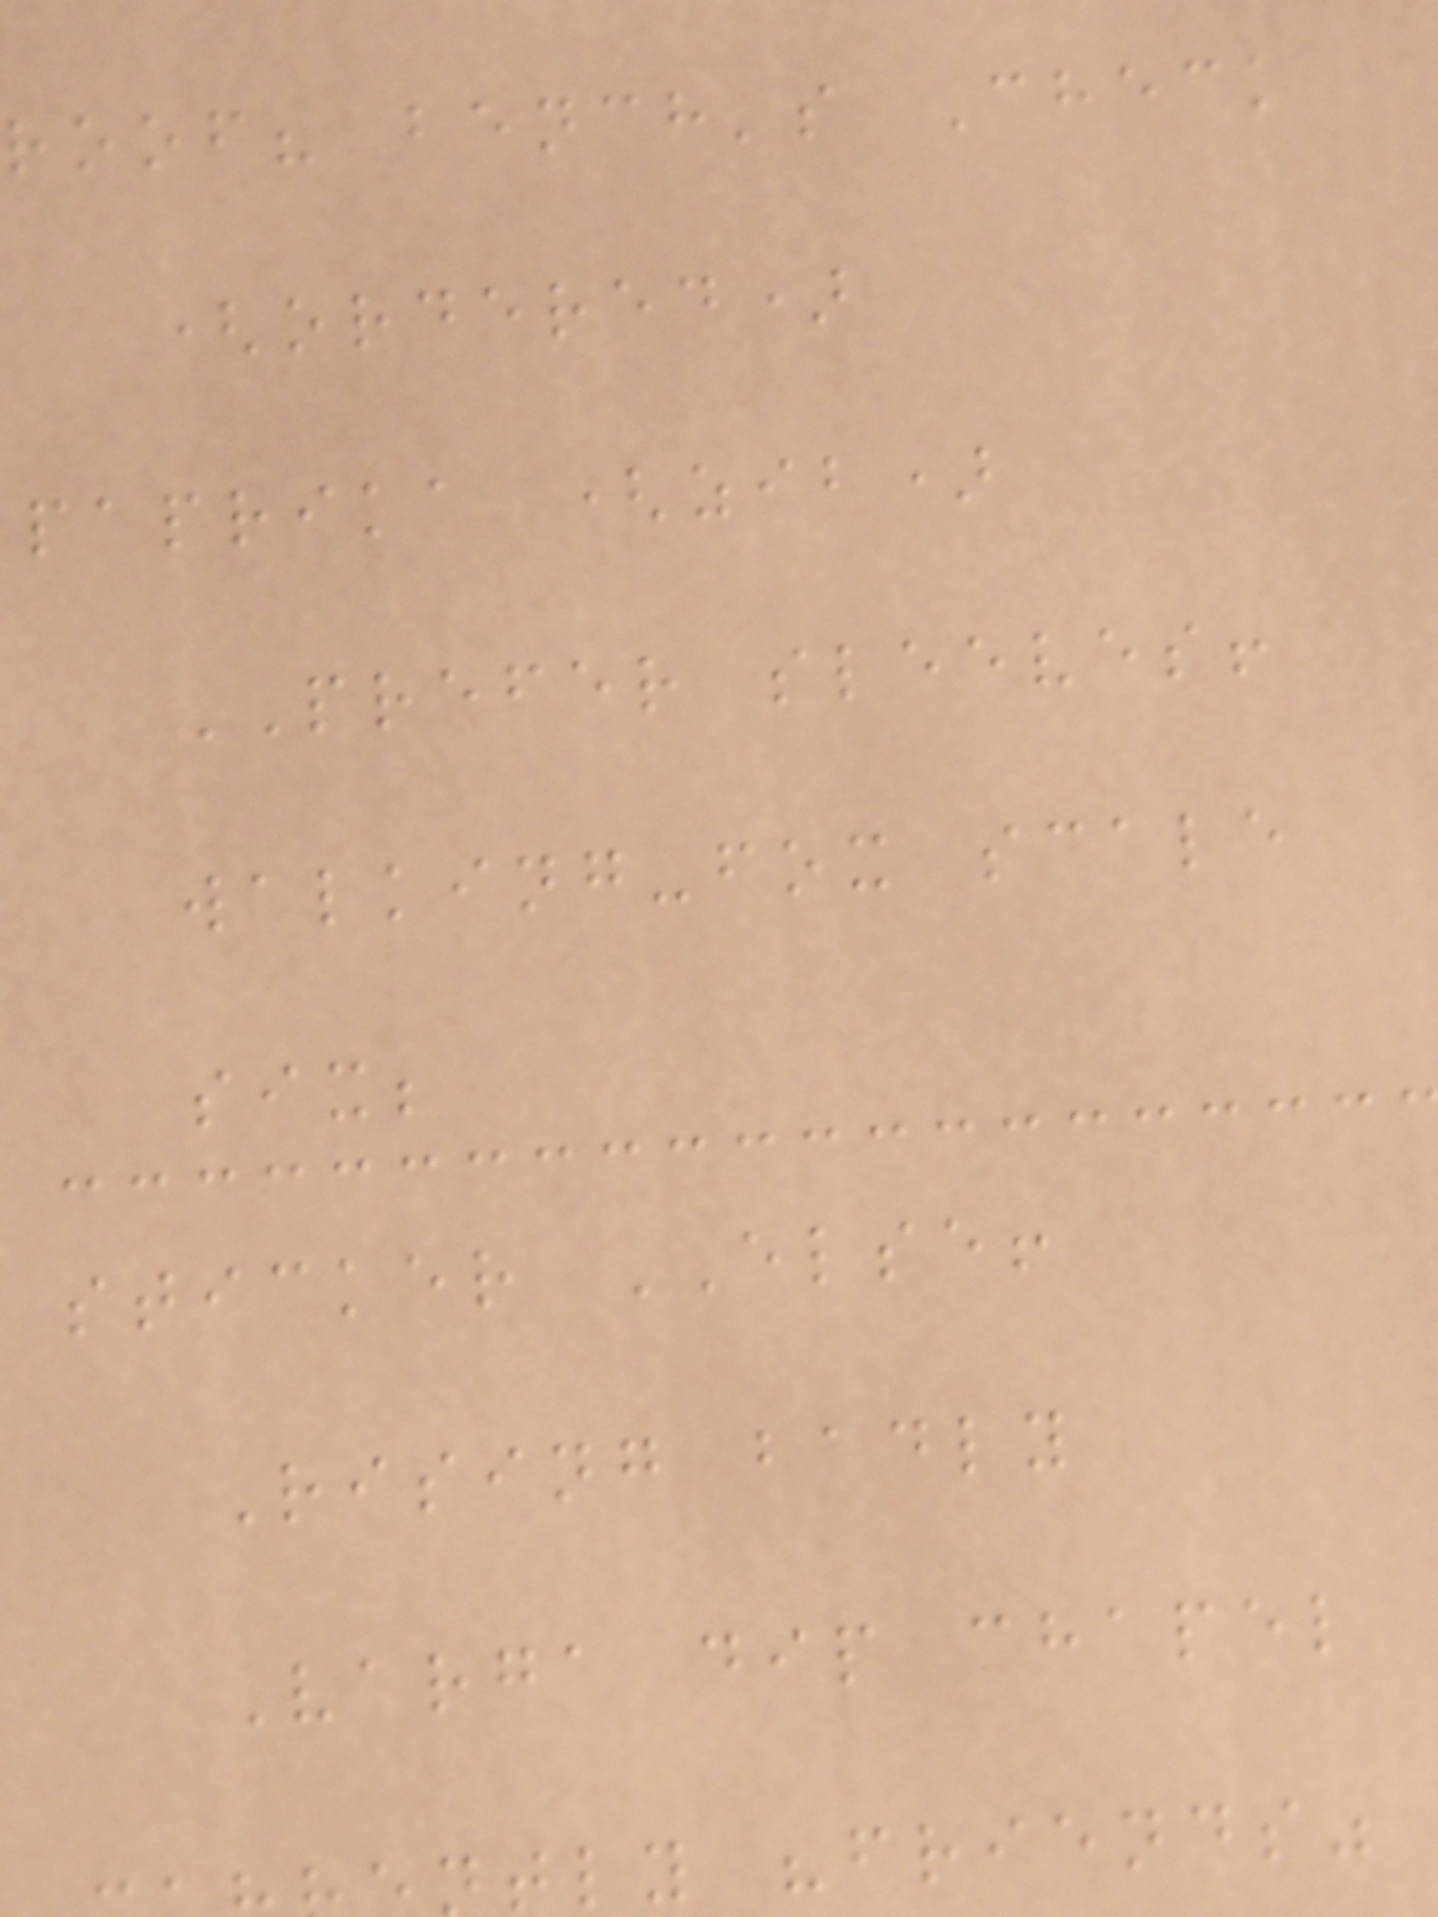roof? bench's Check
(ordered)
paprika (zib)
PREFER sleeves!
walking-fox scale
six;
sticker ELSE!
Rising badly
Varga dip chapel
tly "friends"
